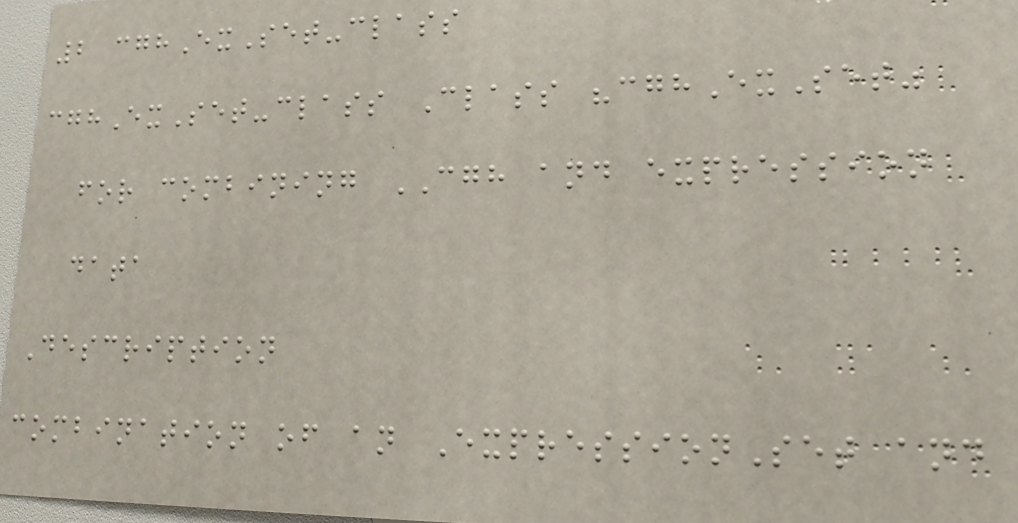2 cghExSet-class
cghExSet-class Class "cghExSet"
for combining CGH and expression
data
Description
combination of an ExpressionSet and
